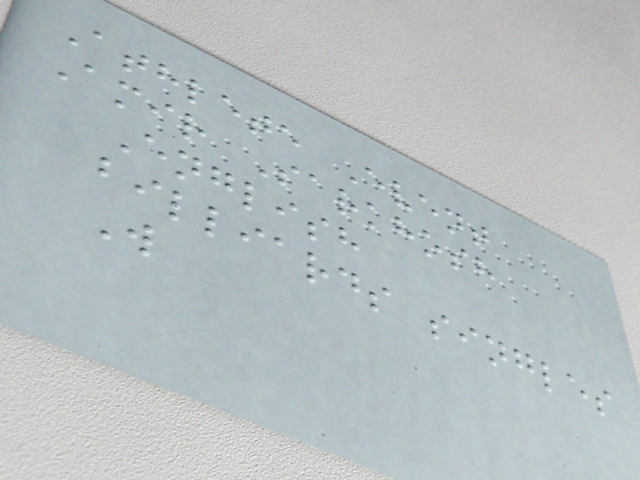Athlete Event
Amir Sarkhosh
English
billiards singles
W
